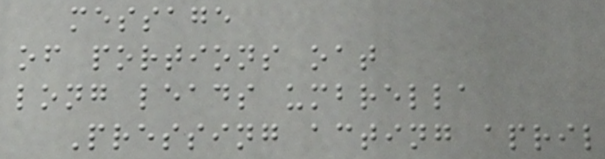message
of portions oat
long leads umbrella
Pressing acting april
